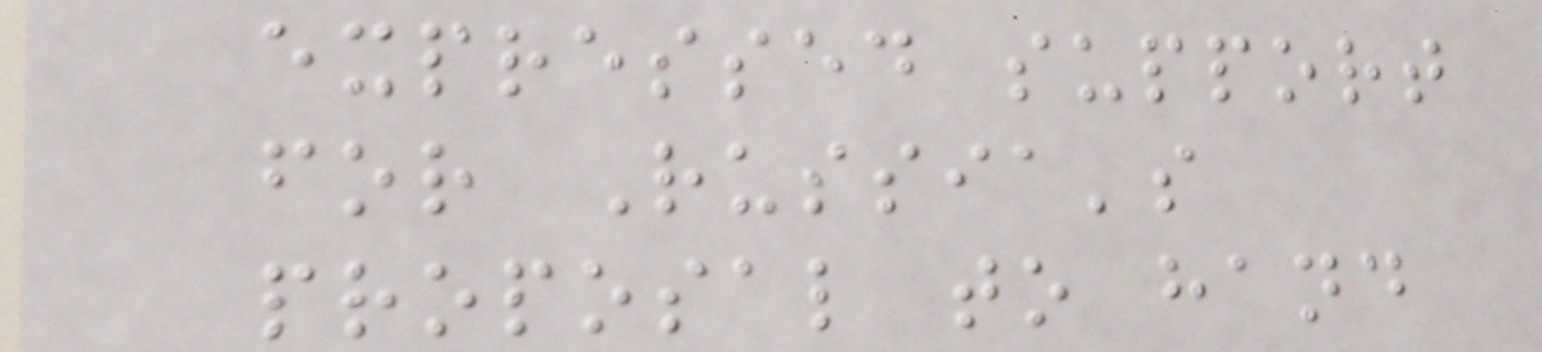expressed support
for Russia's
proposal to hand
